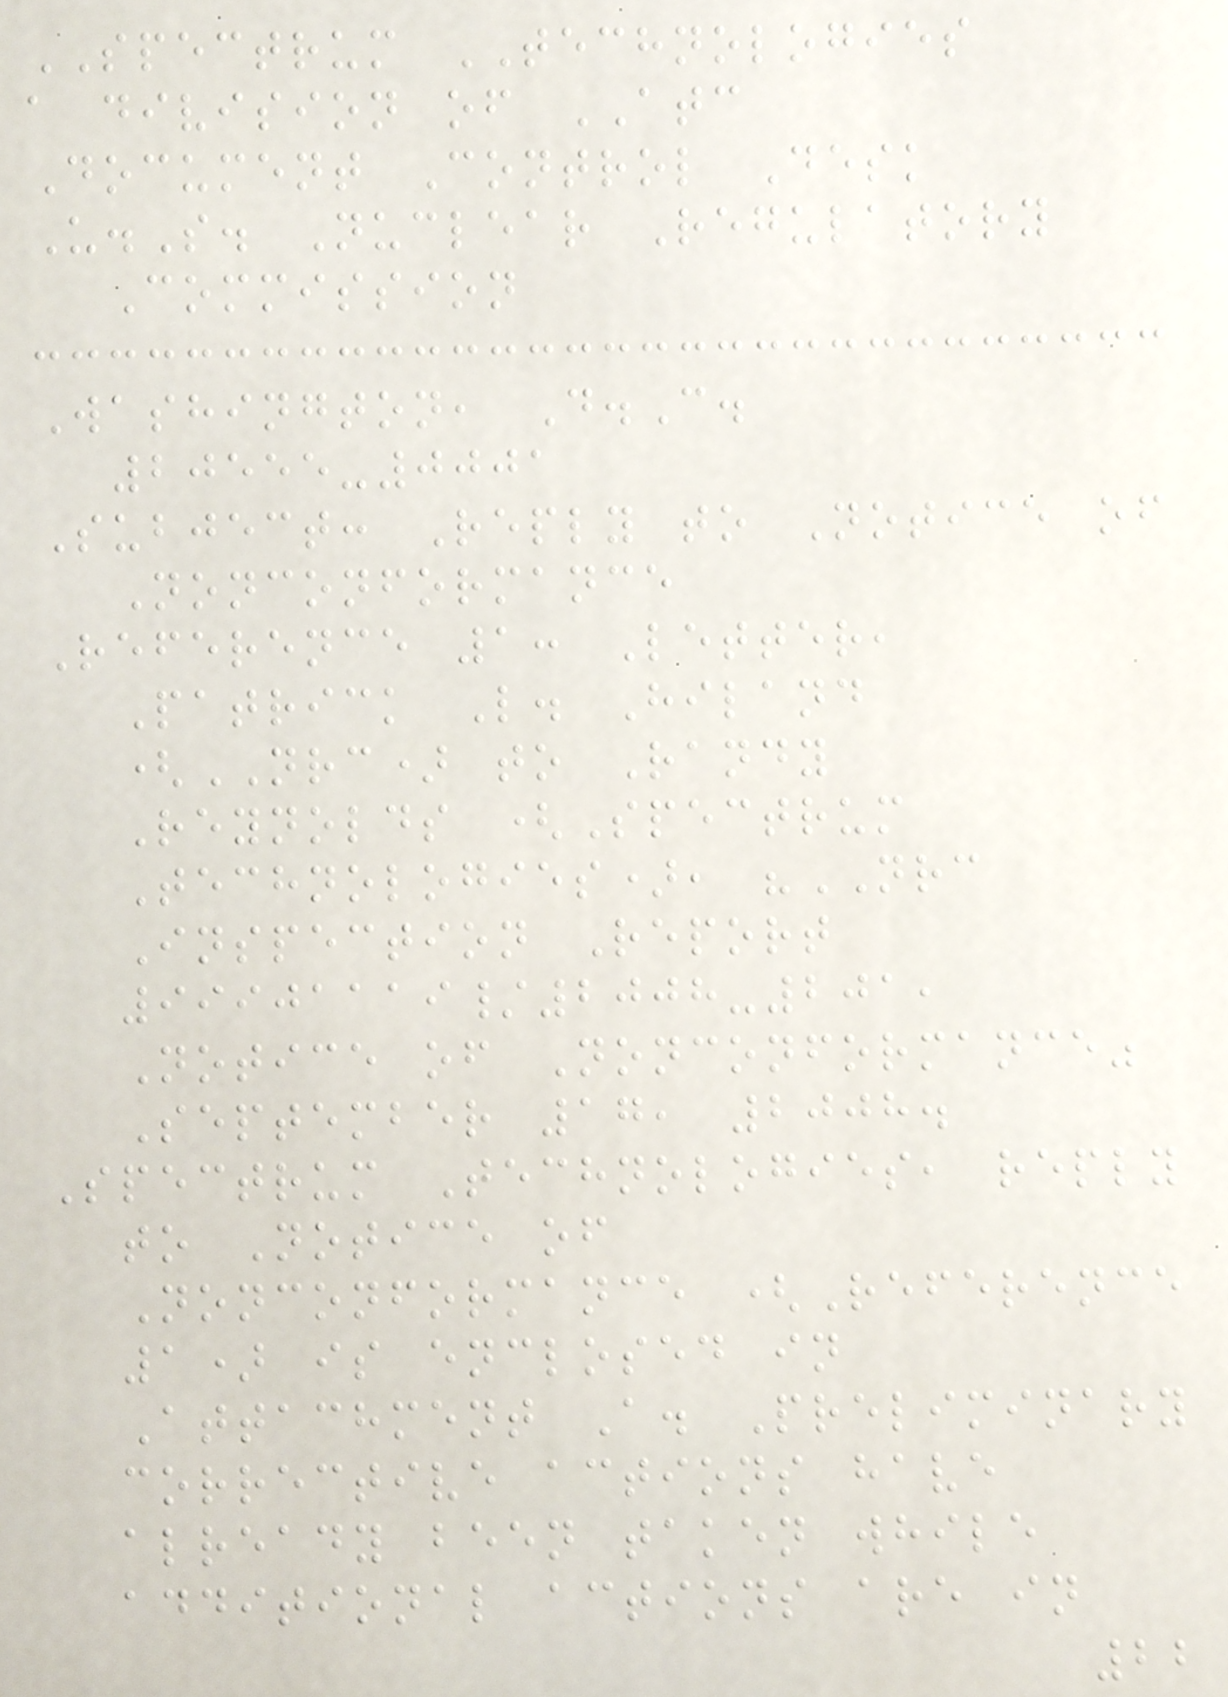SPECTRUM TECHNOLOGIES
a division of ATC
Document Control Desk
U.S. Nuclear Regulatory
Commission
Washington, D.C.
20555-0001
Subject: Reply to Notice of
Nonconformance
Reference 1: Letter,
Patrick L. Hiland
(NRC) to Randy
Reynolds (Spectrum
Technologies), "NRC
Inspection Report
99901119/2008-201,
Notice of Nonconformance"
September 17, 2008.
Spectrum Technologies, reply
to Notice of
Nonconformance (Reference
1) is enclosed in
Attachment A. Preliminary
corrective actions have
already been taken while
additional actions are in
22
